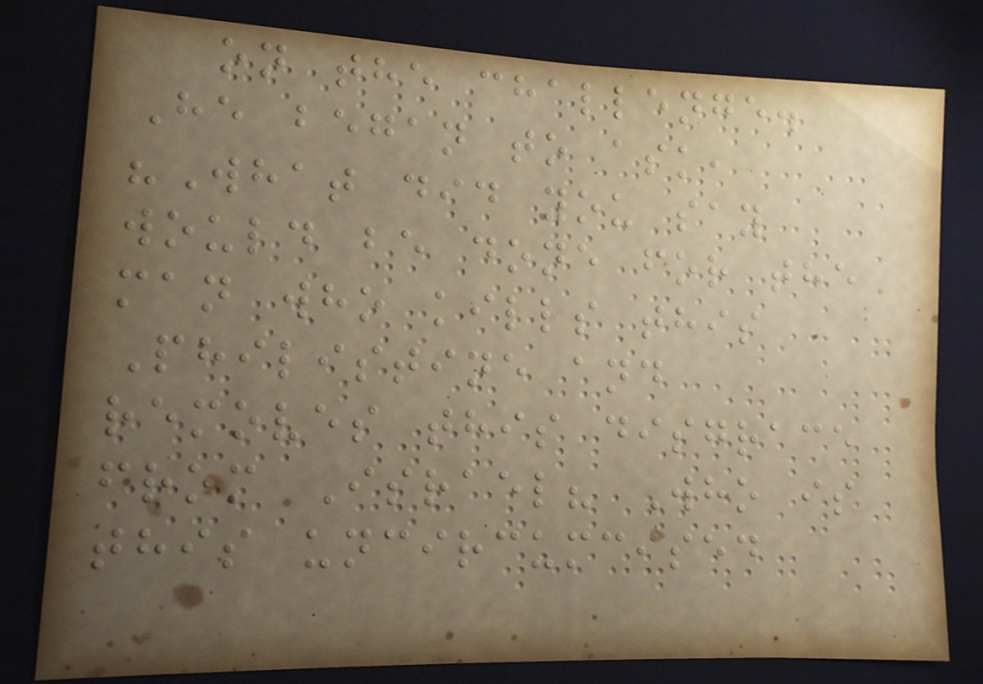on the challenge.
He began to ask,
"What did you say
would be done for the
man who kills this
Philistine and
removes this disgrace
from Israel? Who is
this uncircumcised
